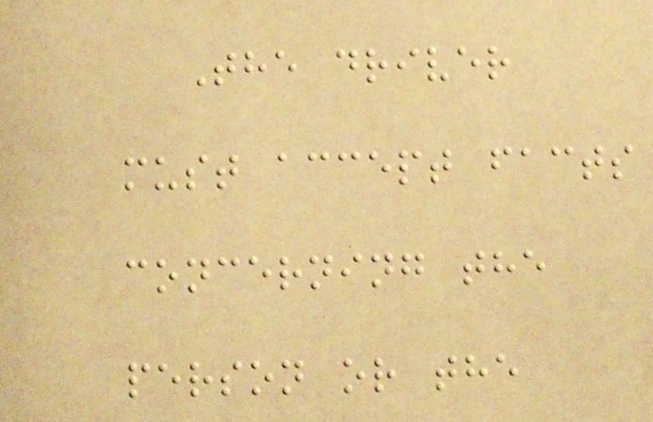The driver
must accept facts
concerning the
person or the
